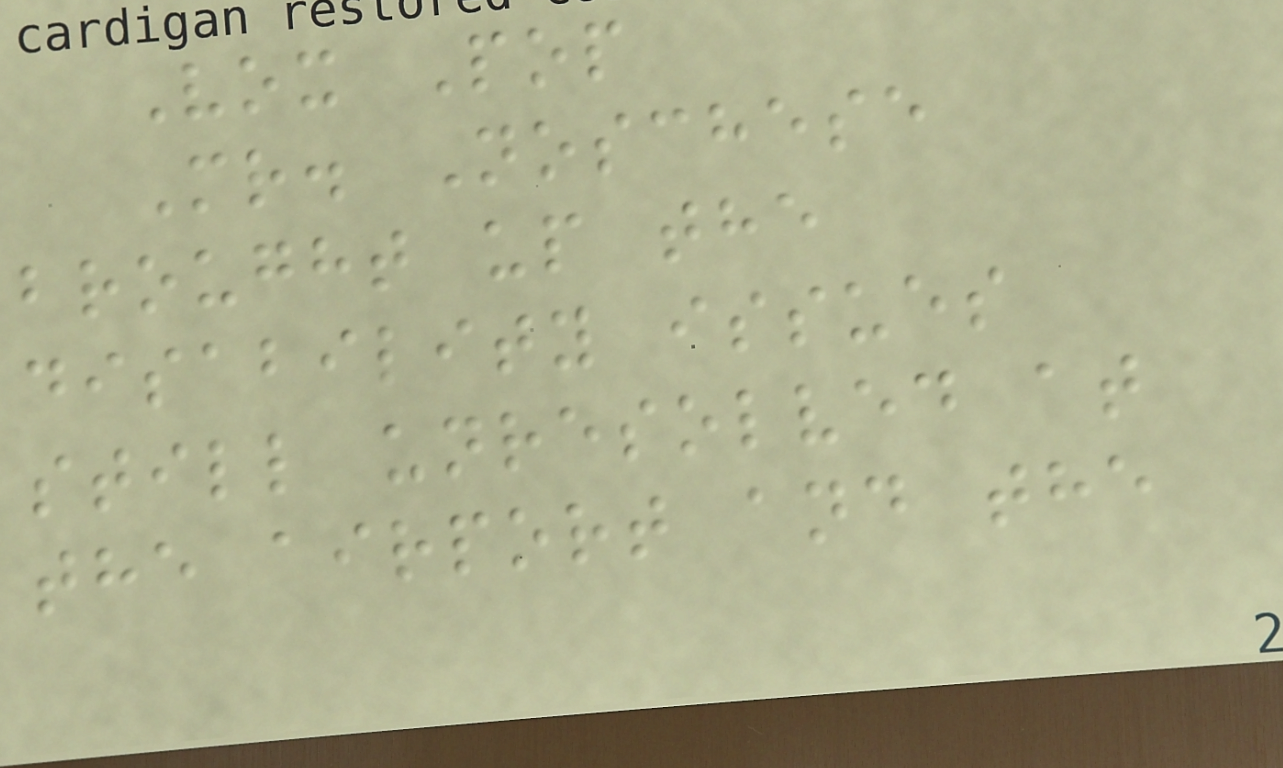Vox Pop
Mr. Noschese
brought up the
disability issues
still unresolved at
the airport and the
